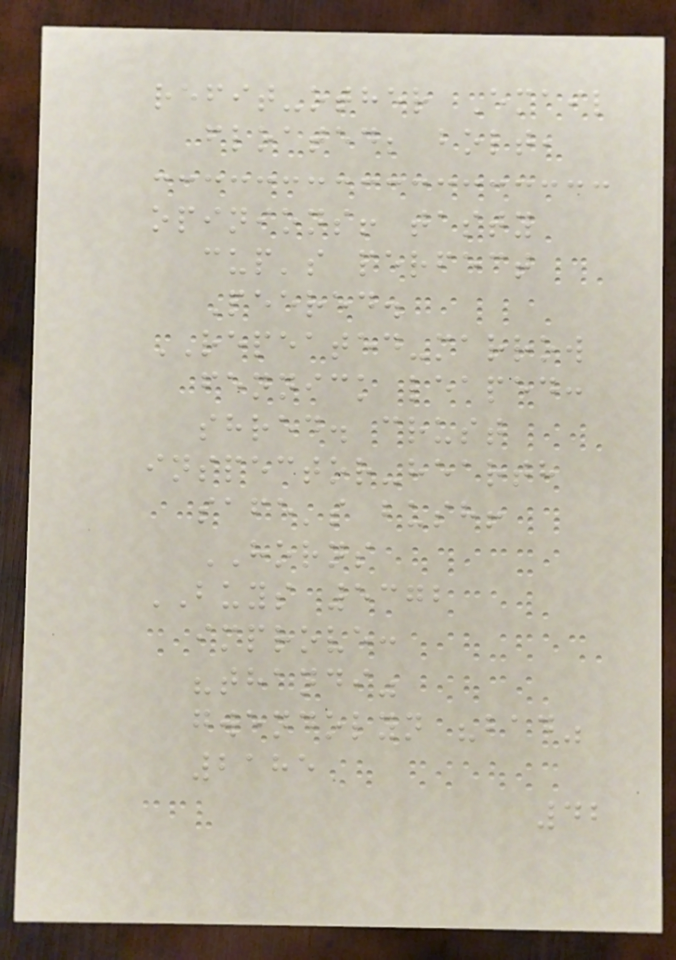refit-other Email
floated; bolt,
opinions! tasty
cup's perfect
Peered.
REPEATED-marrow
fennick leaped:
shred. crust
inspector-hearth
safe's bush!
HORNS
BUYS 5372
improve:
"thandi"
gwendolyn "bad"
2185
42
